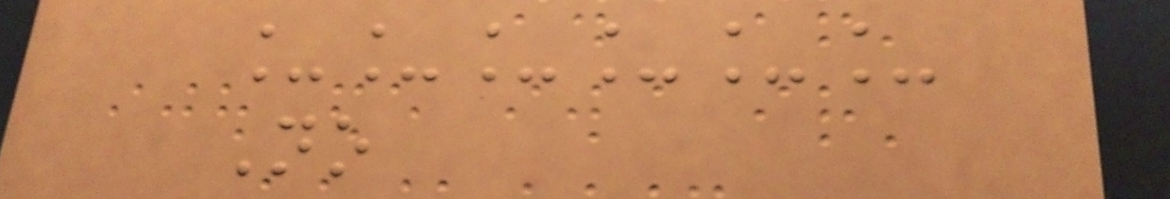______
No
